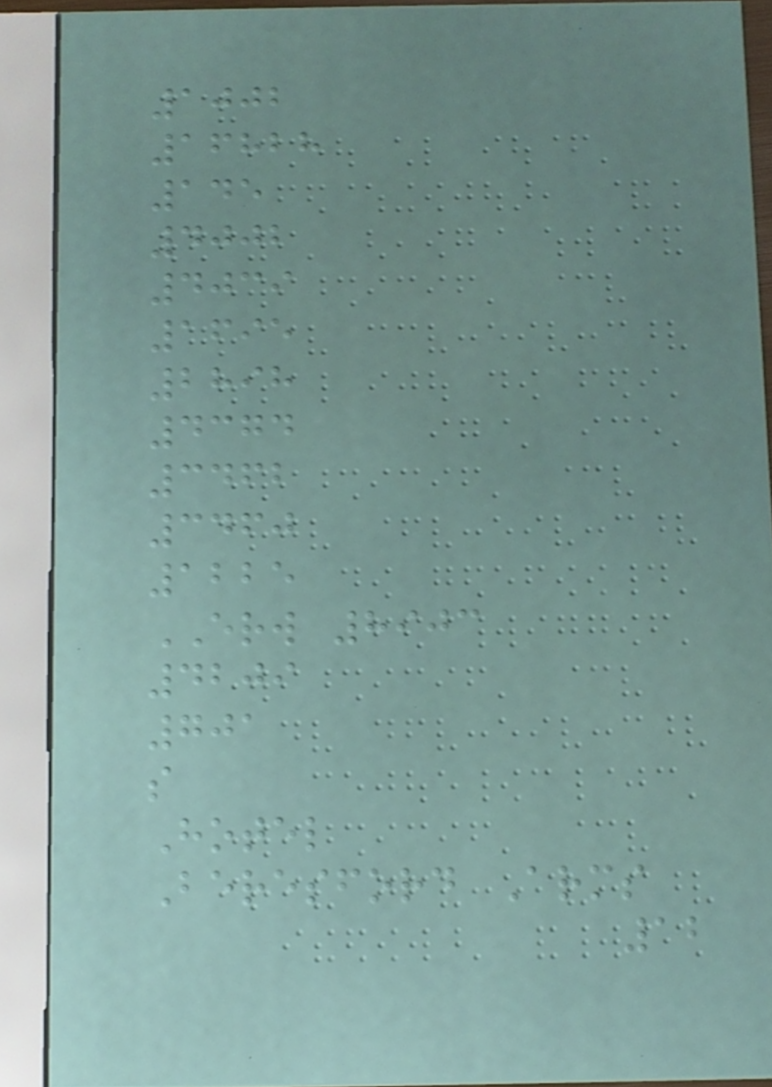1002
16828
145
4002
4039
1695
2898
4374
3462
3460
1225
ERW 8903
4209
701
s
Hotel
Beresford Arms
12
